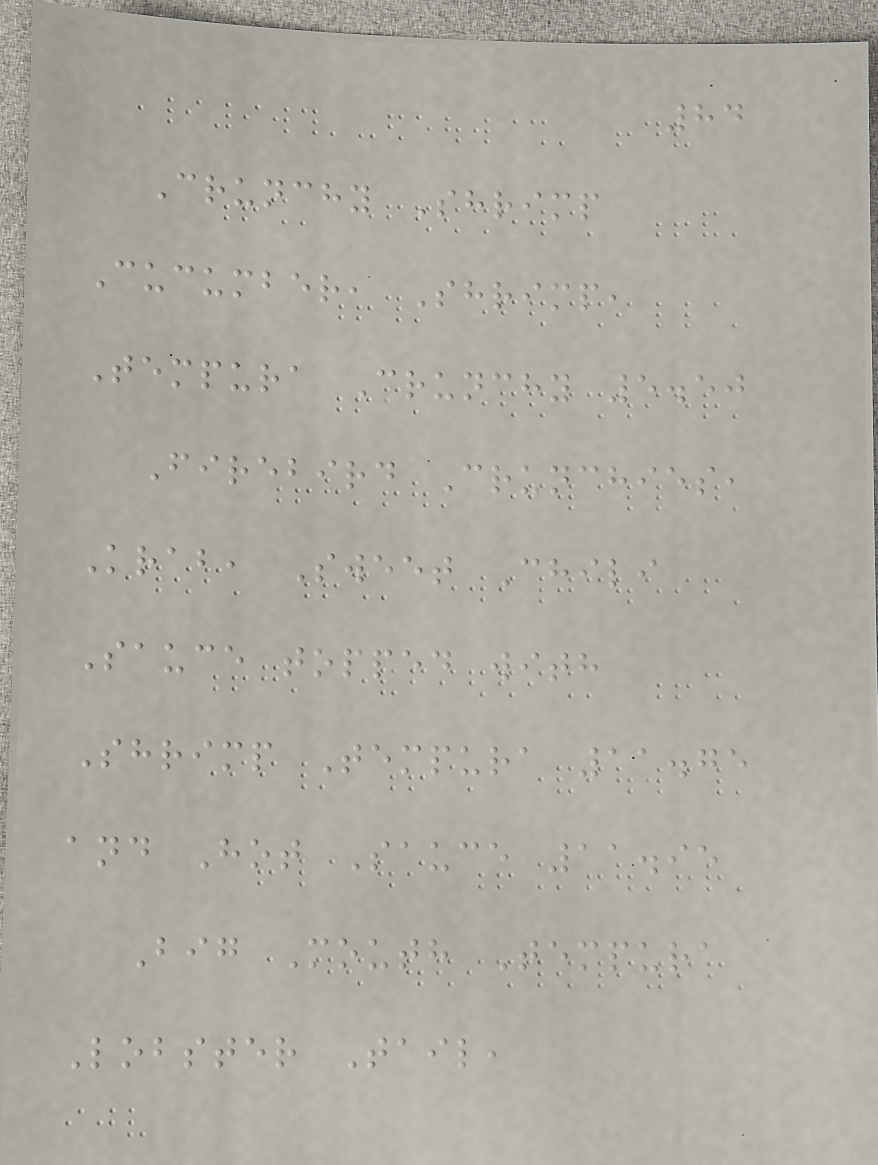84
Crunchy Shrimp
Cucumber, Shrimp,
Tempura Crunchy 5.50
Firebird Crunchies,
Krab, Sweet Chili
Sauce topped with
Shrimp Tempura 11.75
and Hot Sauce 11.95
Big Mouth Tempura
Lobster Tail,
